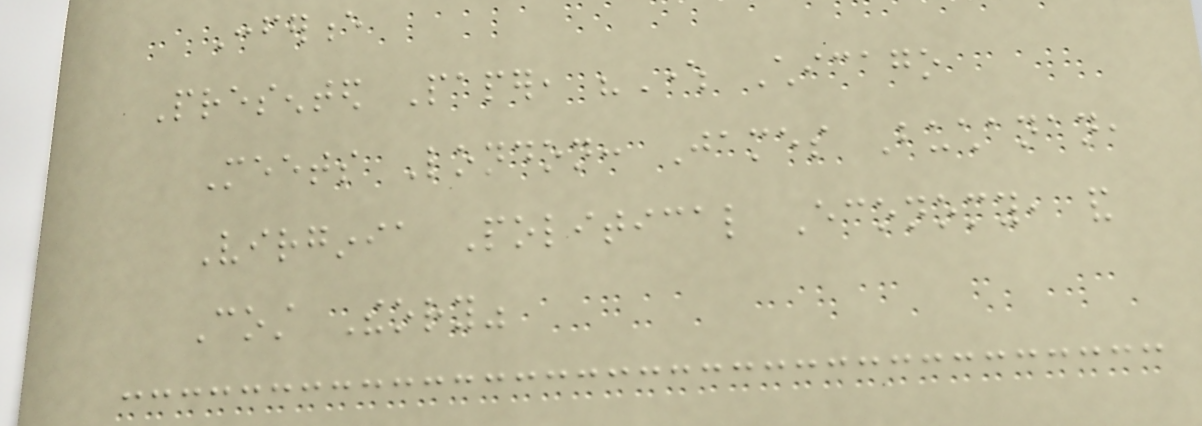Conference
Presented Paper, "Where Chicago
Meets London: James Buchanan,
Virginia Political Economy, and
Cost Theory"
